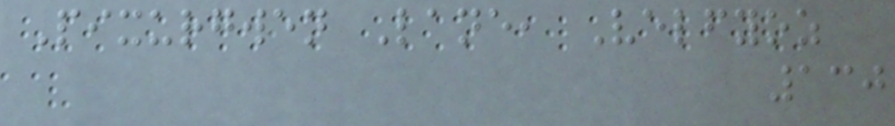Pixurgwen Lane, Velfyoz
130
